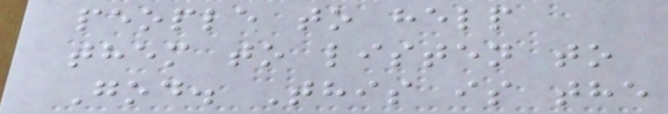people to help
them to listen to
God. This is the
